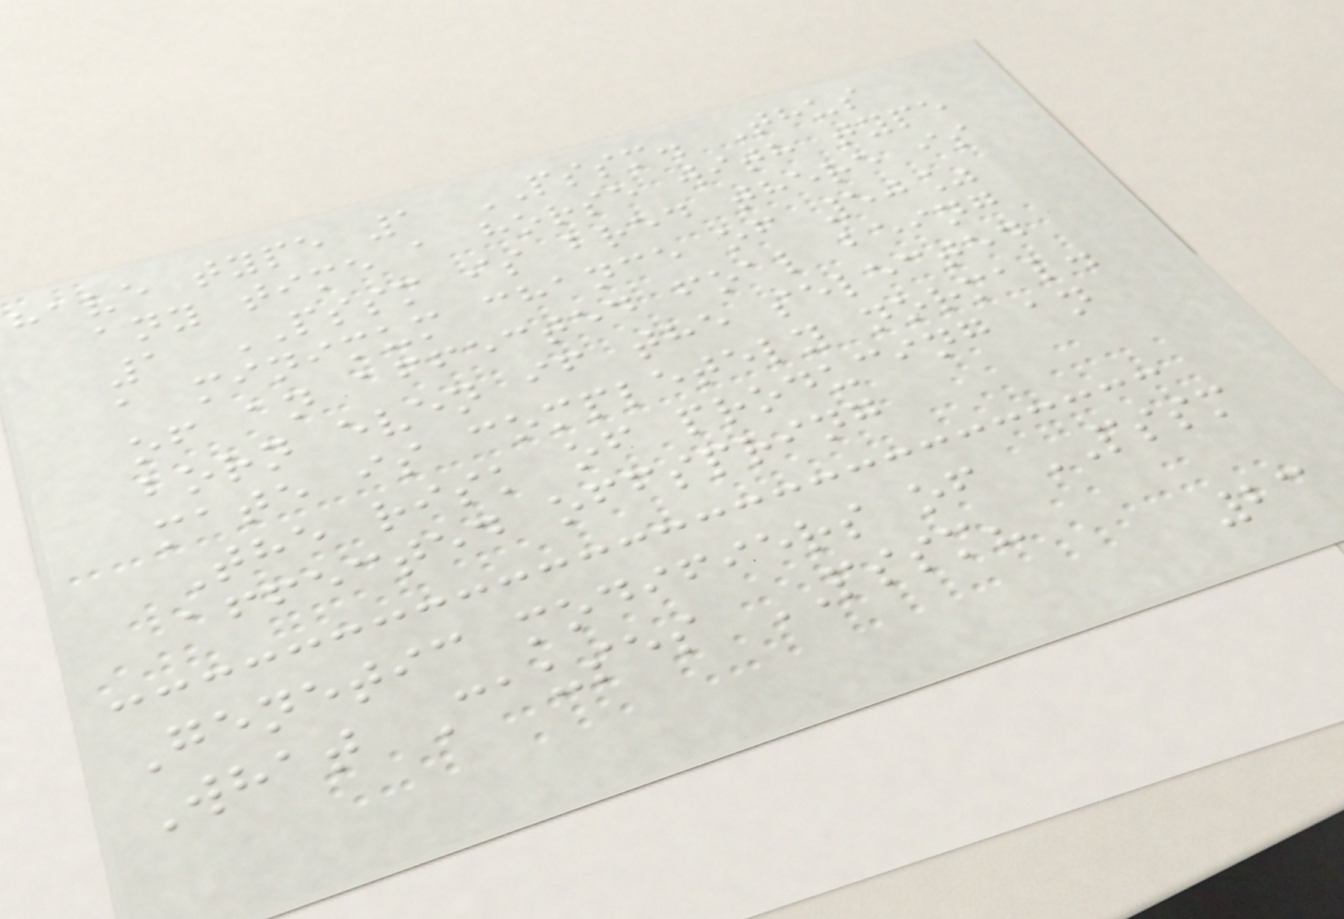have type 1 PSSM. Thus
any time a horse with type
1 PSSM is bred there is
a minimum chance of 50%
of an affected foal being
born even if the selected
mate is completely normal.
The risk of producing an
affected offspring
Genetic modifiers of PSSM
What Causes PSSM?
23
